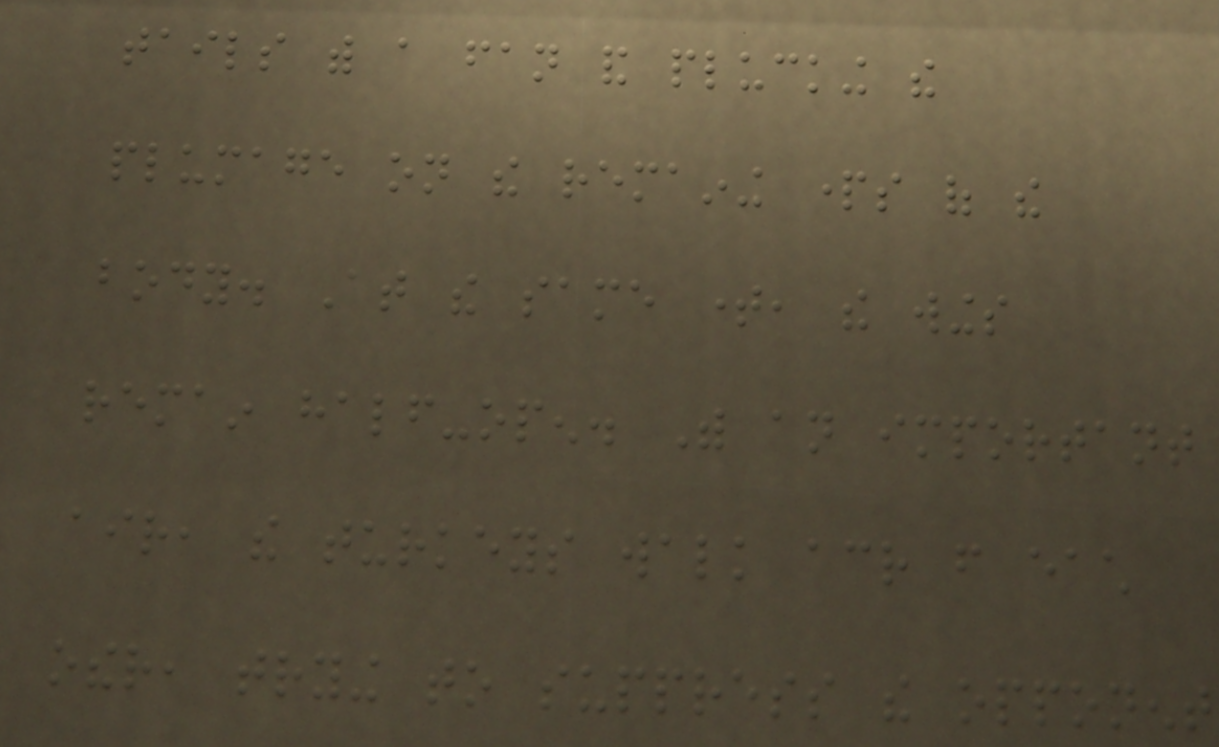tails with a fan and plucking the
plumage on the remaining parts of the
body. At the same time, the wings
remain half-open. With an important
air, the turkeys walk across from each
other, trying to suppress the opponent
